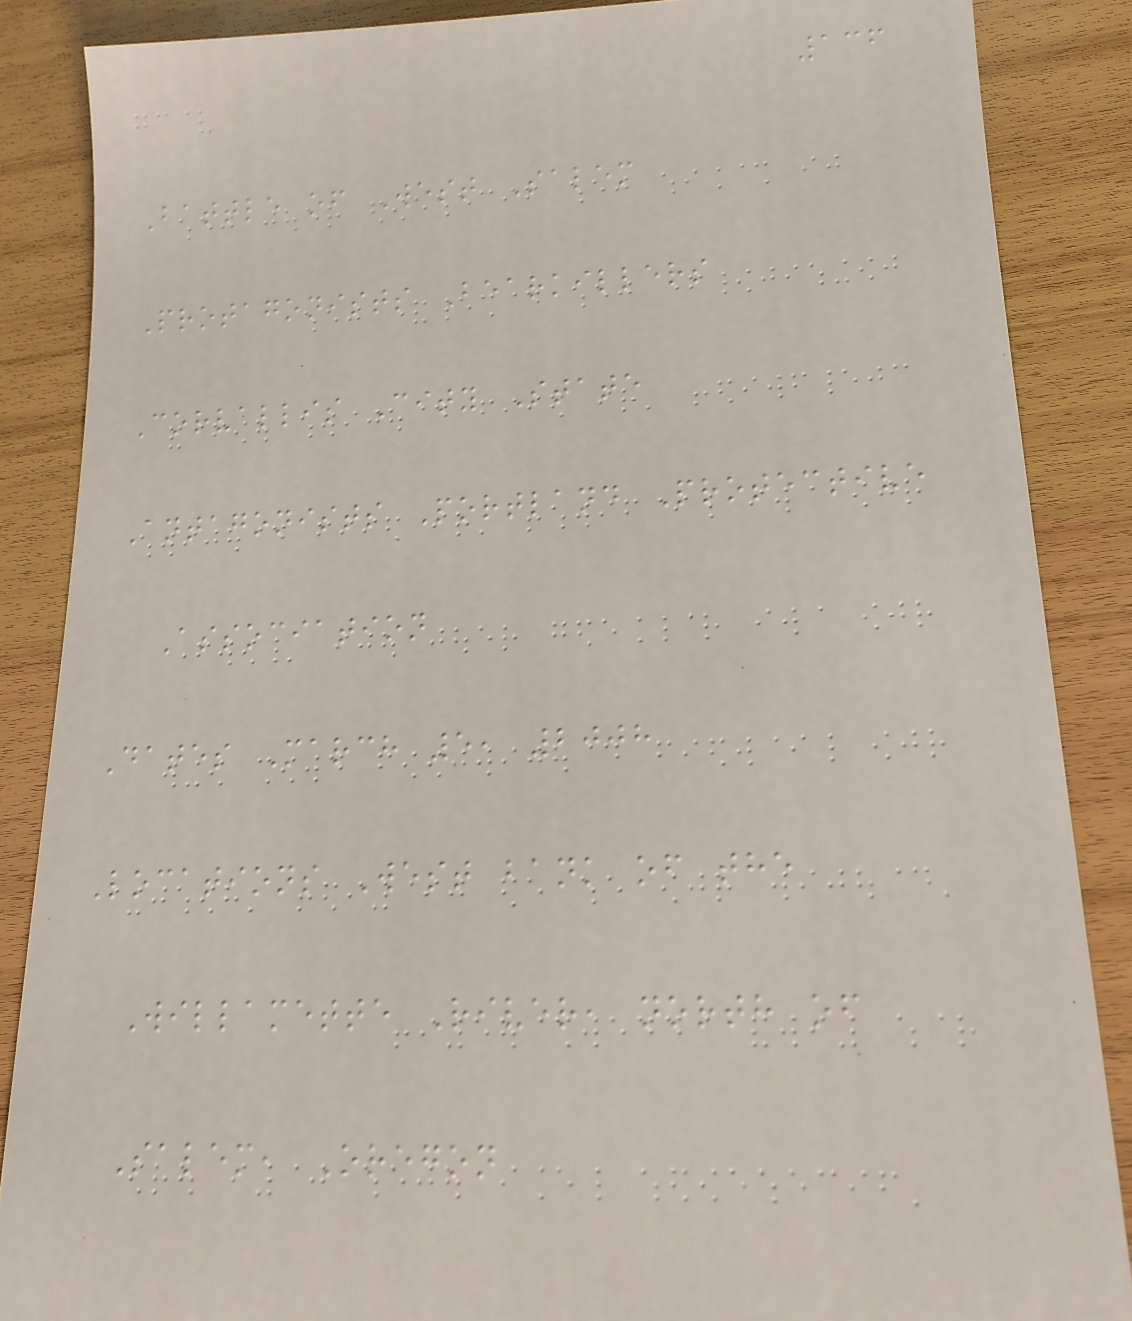136
Battle of West Salem
Protagonists Bearkillers
Corvallis City State
Antagonists Portland Protective
Association
Dates March 5, 2008
Locations West bank of the
Willamette River, north of
Salem, Oregon
